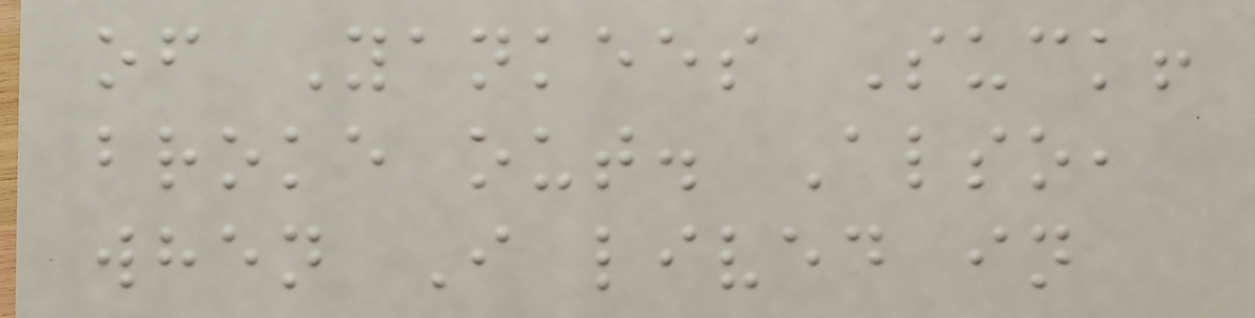of Yankees Suck!
broke out. Also,
when I lived in
